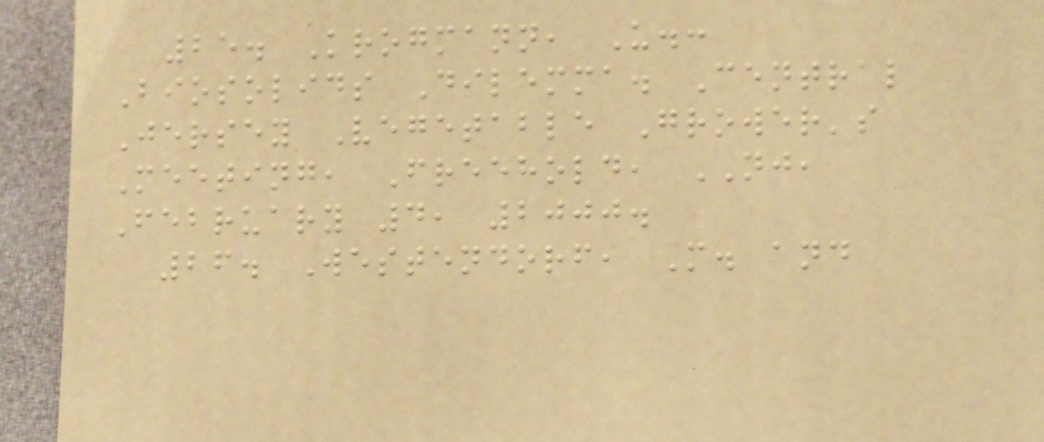25. Krogmann, U.:
Biosolids Dilemma. Central
Jersey Vegetable Grower's
Meeting, Freehold, NJ,
February 4, 2000.
26. Westendorf, M. and
